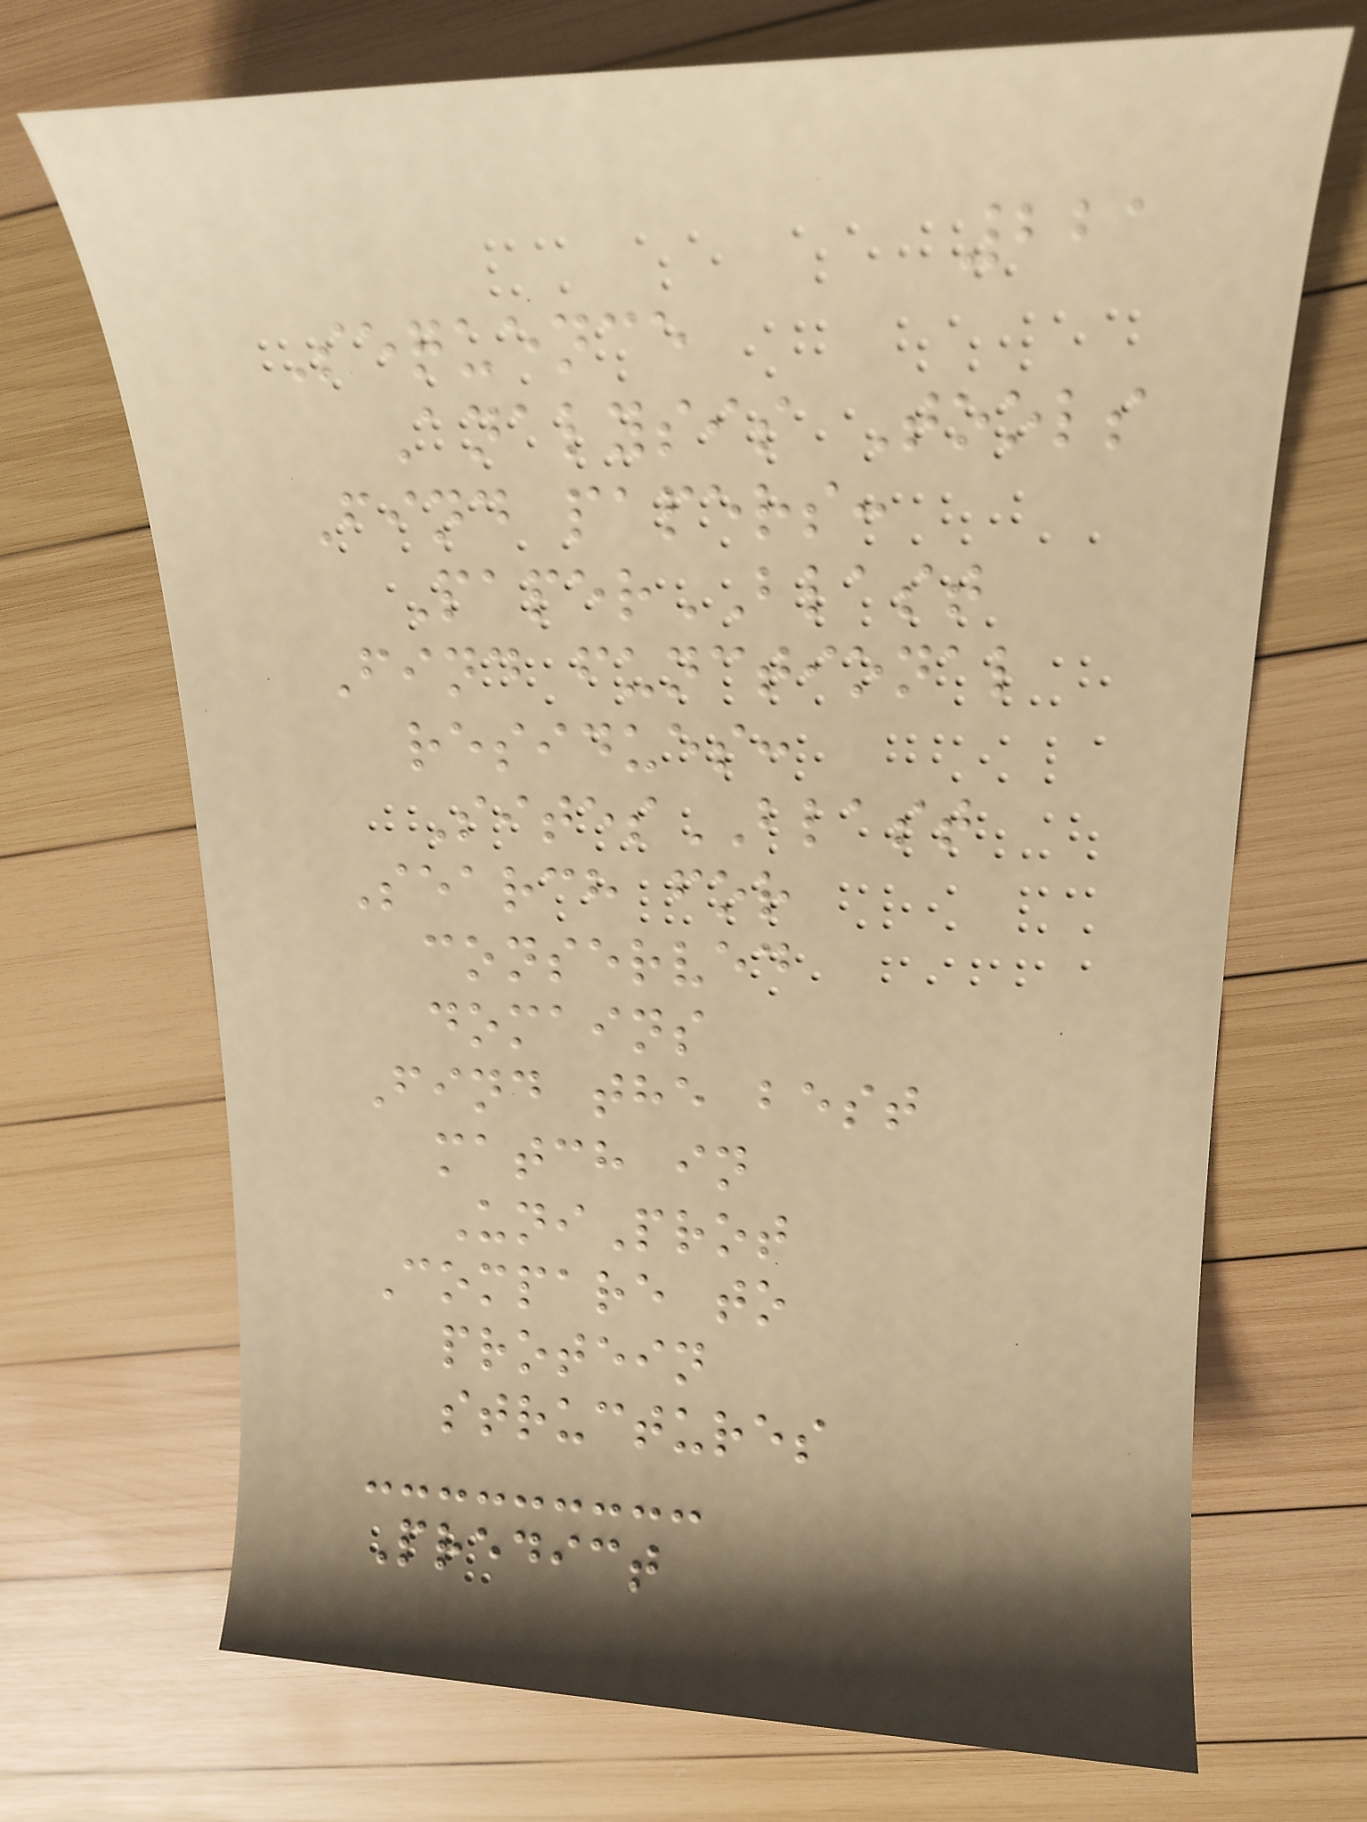221
Sequence
Analysis Tools
Find papers:
PaperBLAST
Find functional
residues:
SitesBLAST
Search for
conserved
domains
Find the best
match in
UniProt
Compare to
protein
structures
Predict
